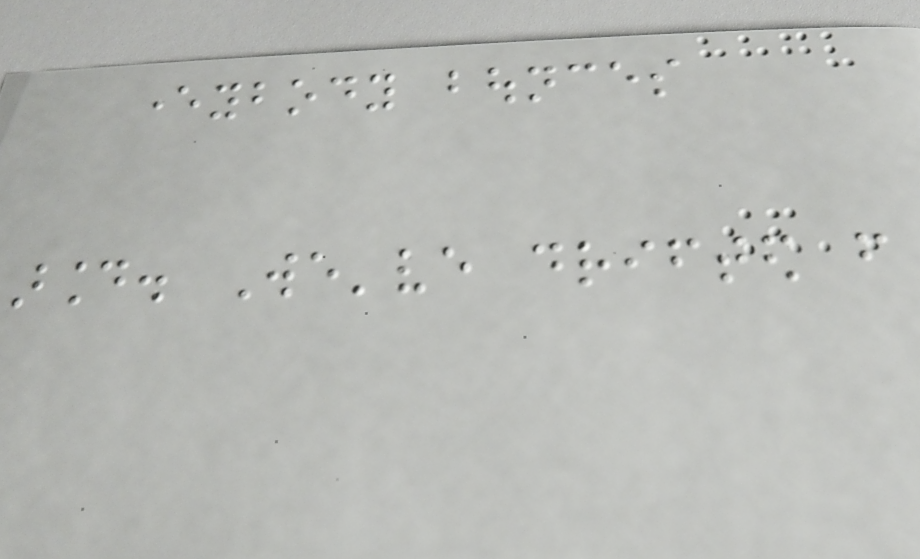everybody bounces
around. We've drifted from
